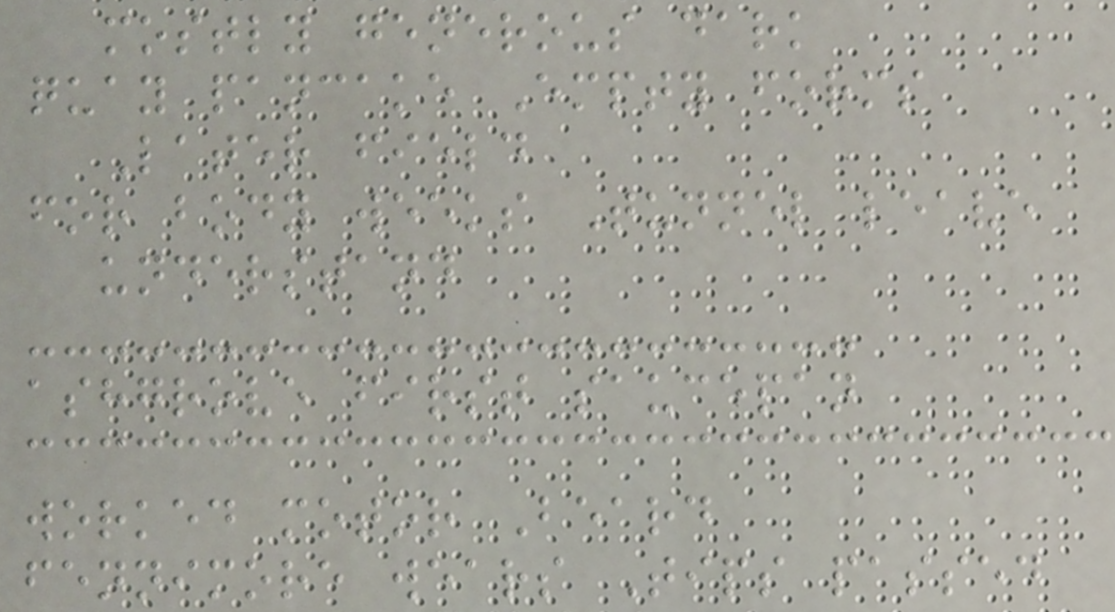mostly generous dark
quay pancake Empty forms
Later field
for body weeks Tunnel leave
understand
ashgrove first saucepan
worked motor Beard
fennimore wears Tips passed
